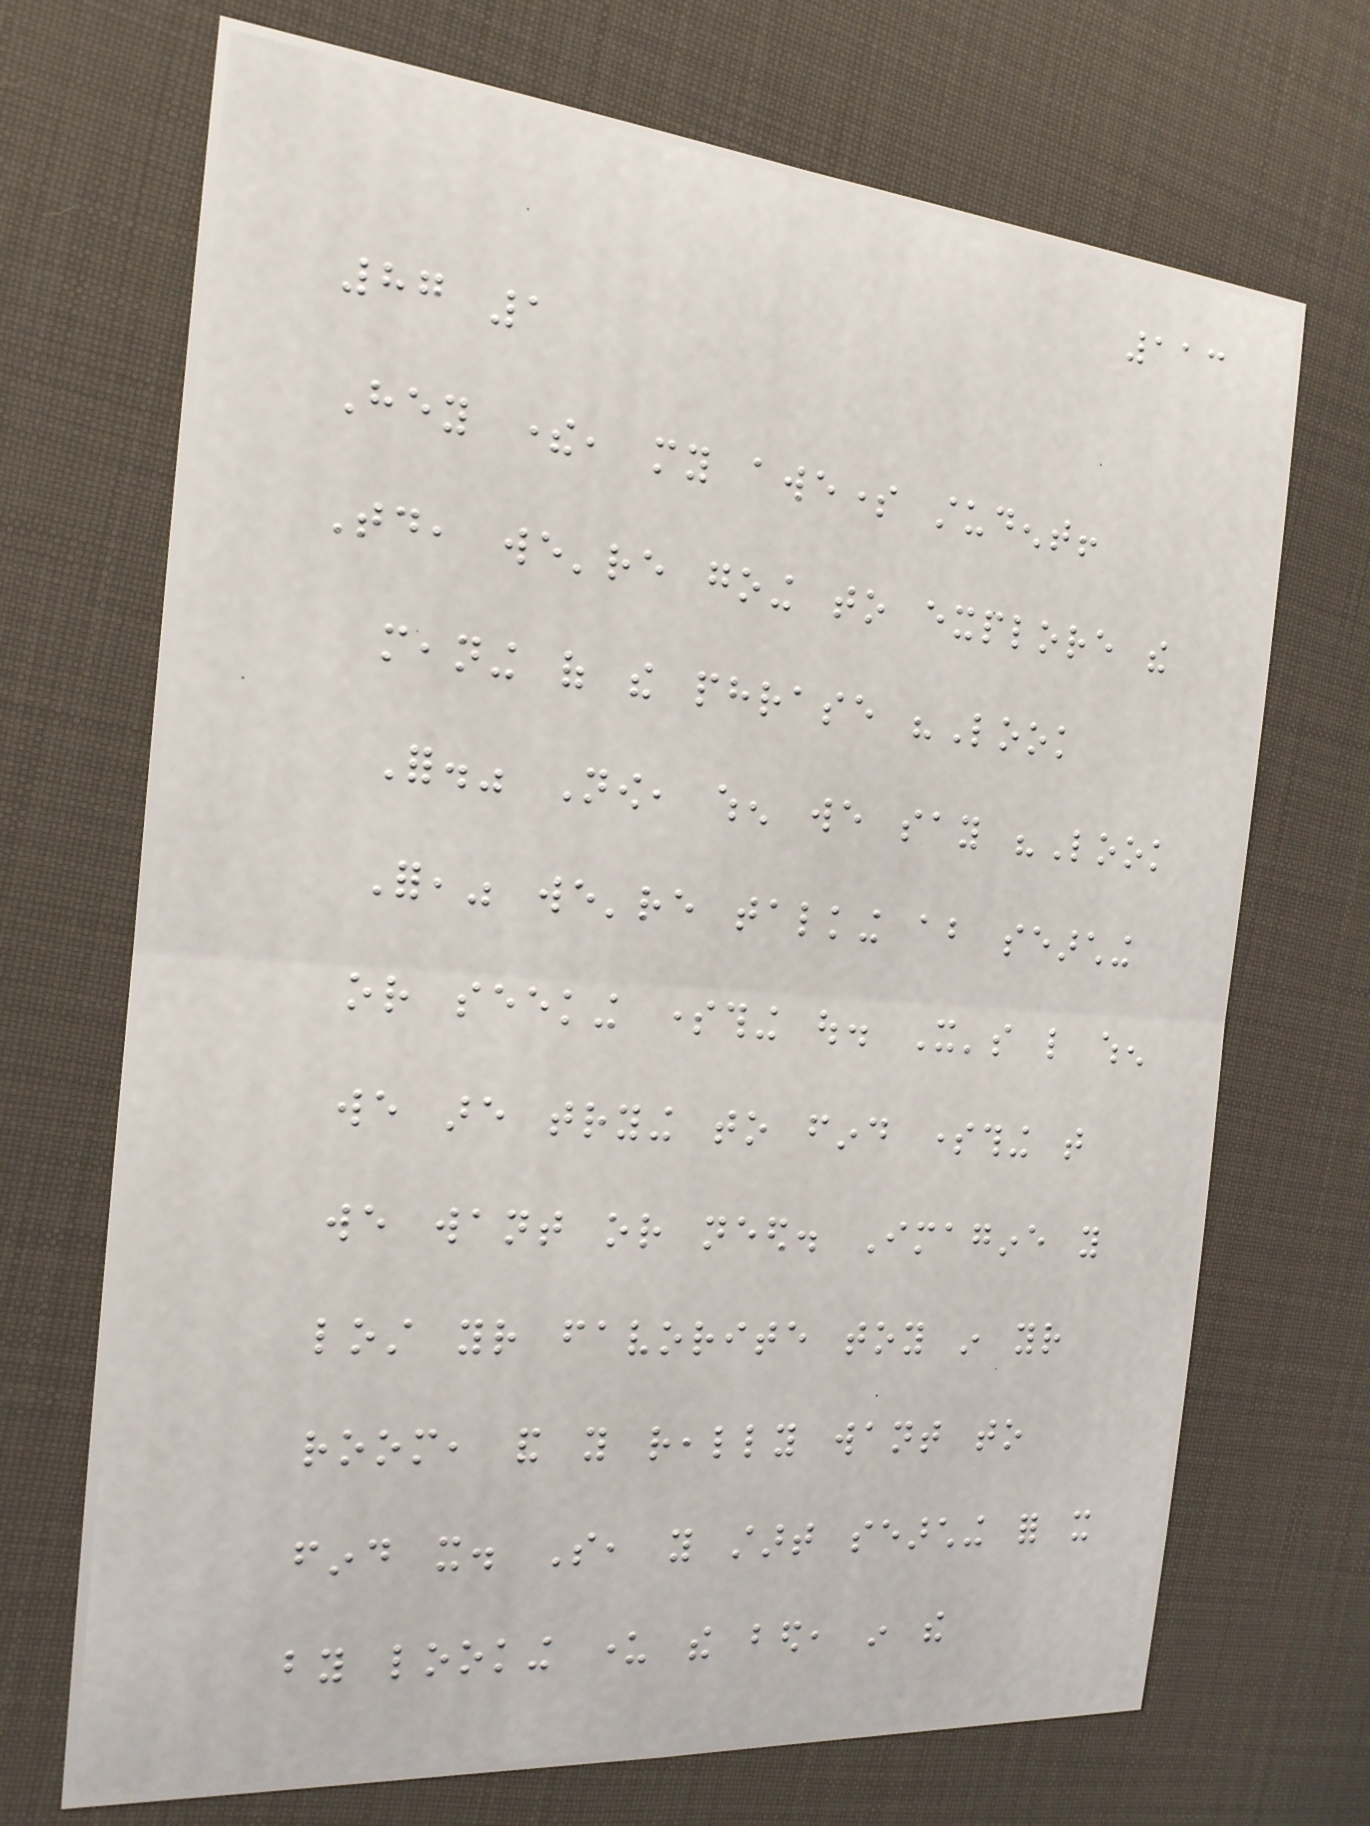113
87 1
Hey there, my awesome student!
Today, we're going to explore the
meaning of the phrase "Look
For." Now, when we say "Look
For," we're talking about searching
or seeking something out. It's like when
we are trying to find something that
we want or need. Imagine you
lost your favorite toy in your
room, and you really want to
find it. So, you start searching for it
by looking under the bed, in the
